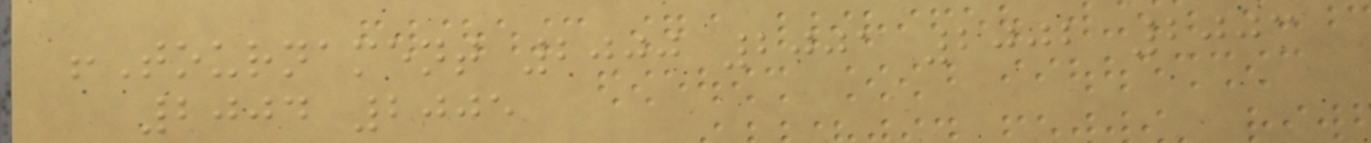!Tournament 2000 2001 2002 2003
2004 2005
